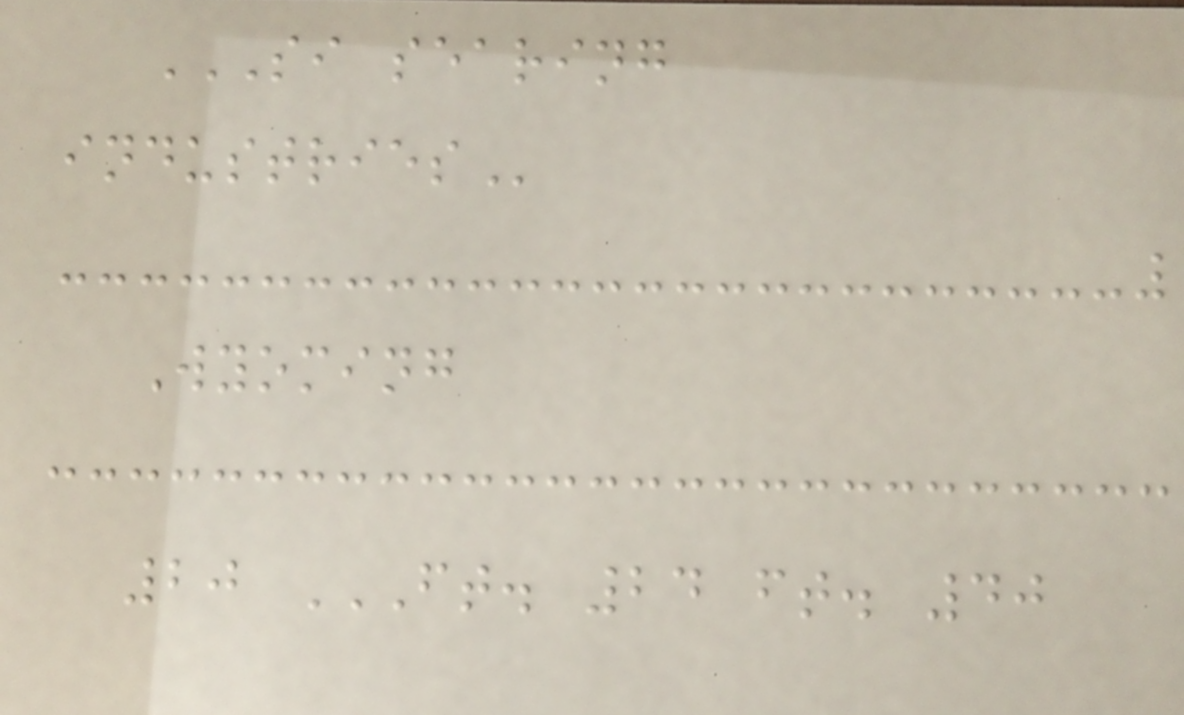SI SEARING
INDUSTRIES
Wyoming
20 FT. 24 FT. 40
